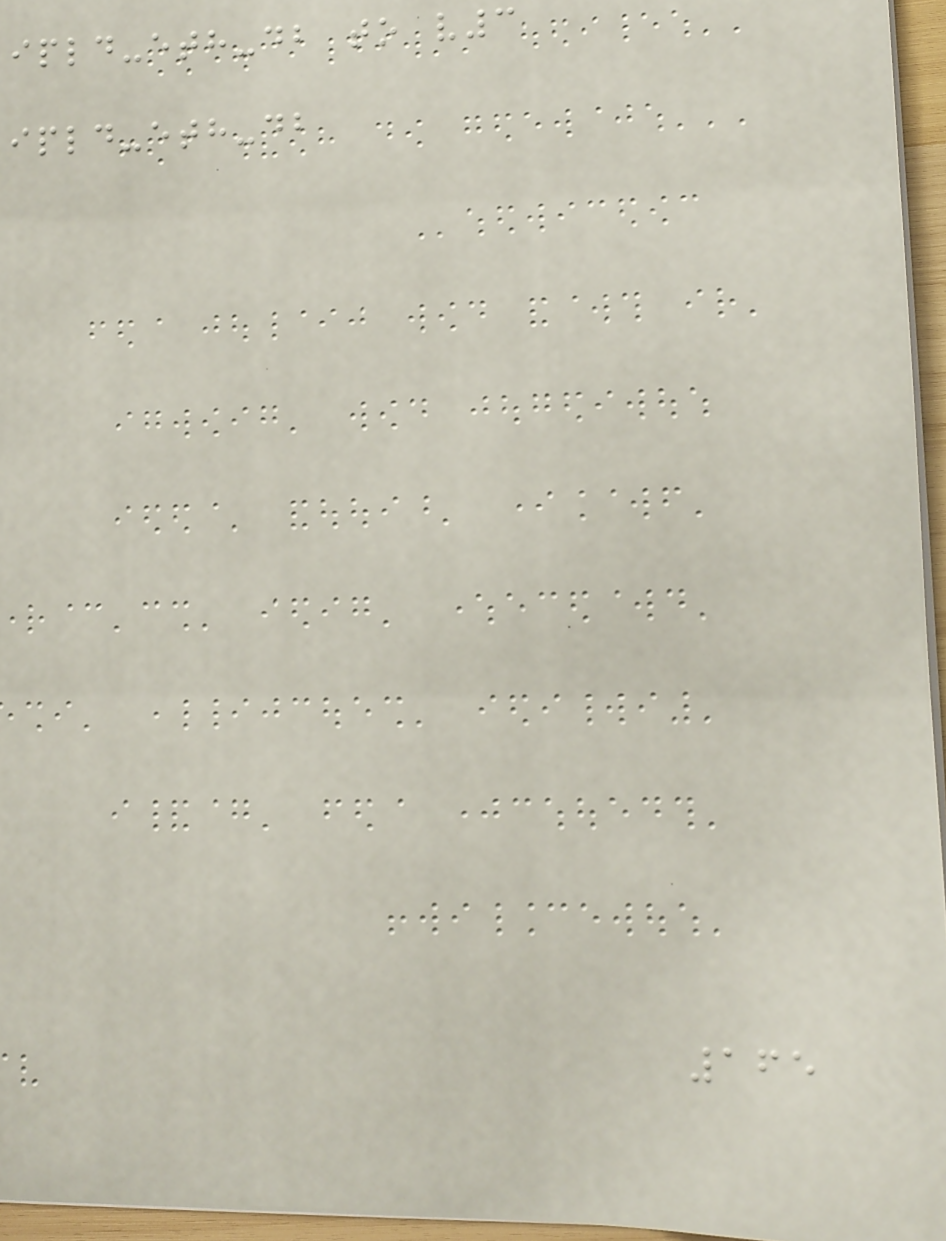ipld-eth-db to v3
ipld-eth-db
165
